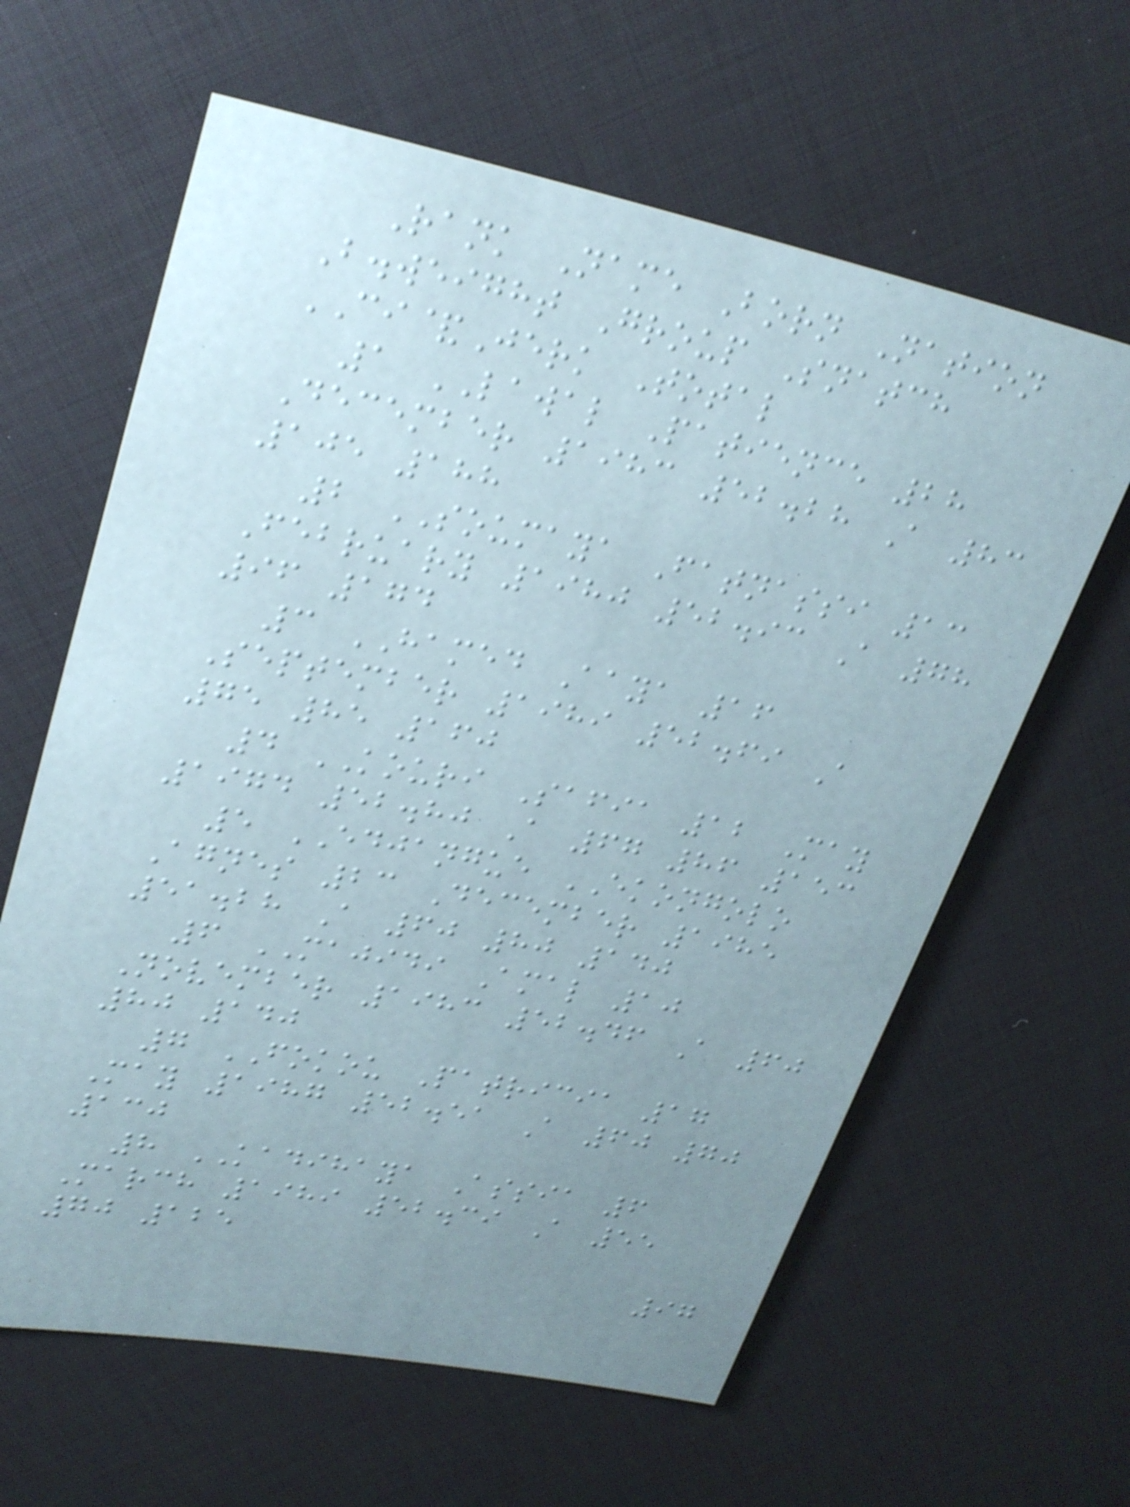Rank Name Born Nation
B.weight Group Snatch
CI&Jerk Total
1 LAWAL Patience 28
December 1983 52.28 A 83
105 188
2 SOUMAYA Fatnassi 13
February 1980 52.93 A 78
96 174
3 HAMED Aaya 16
September 1989 52.69 A
75 85 160
4 KOURI Safia 12 May
1974 52.80 A 67 86 153
5 EDJANGUE EKONGOLO
Agnes 23 December 1985
51.28 A 60 80 140
6 MAJIDI Amal 10
November 1983 52.46 A 60
80 140
7 FOKOU Patricia 17
May 1987 52.51 A 60 70
130
8 KADIHAYA Assia 6
March 1989 52.39 A 55
70 125
97
